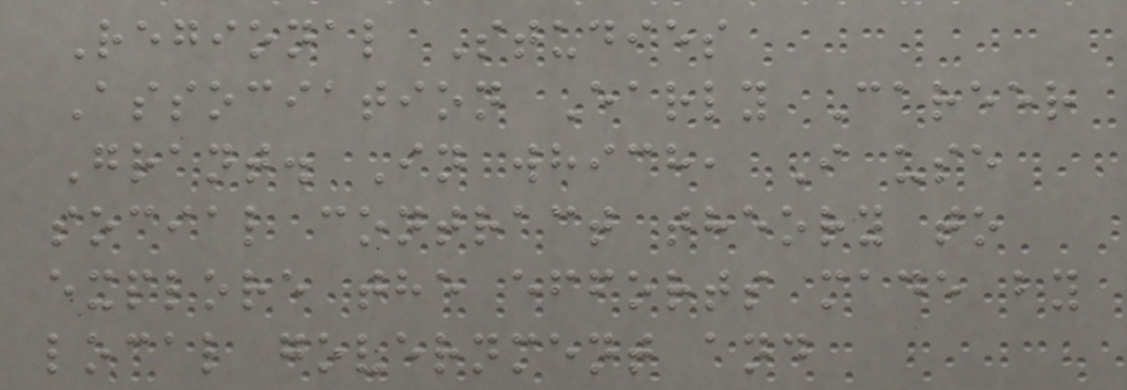Regional Studies
Association Early Career
Grant. In which, I use
social contract theory to
explore the efforts made by
local government and
